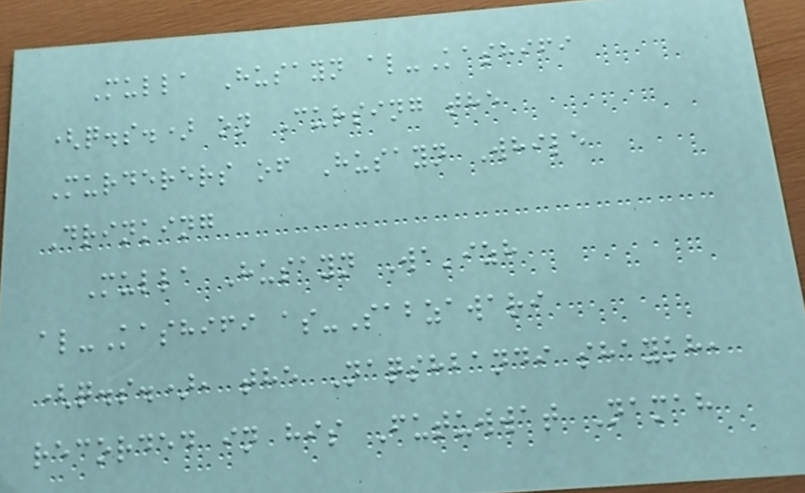Mulla Husayn al-Kashifi
(q.s.) on Cursing the
Murderers of Husayn While
Drinking
Mulla Husayn Wa'izh
al-Kashifi as-Sabzawari
(q.s.), the Naqshbandi shaykh,
recorded in his Futuwwat Namah
